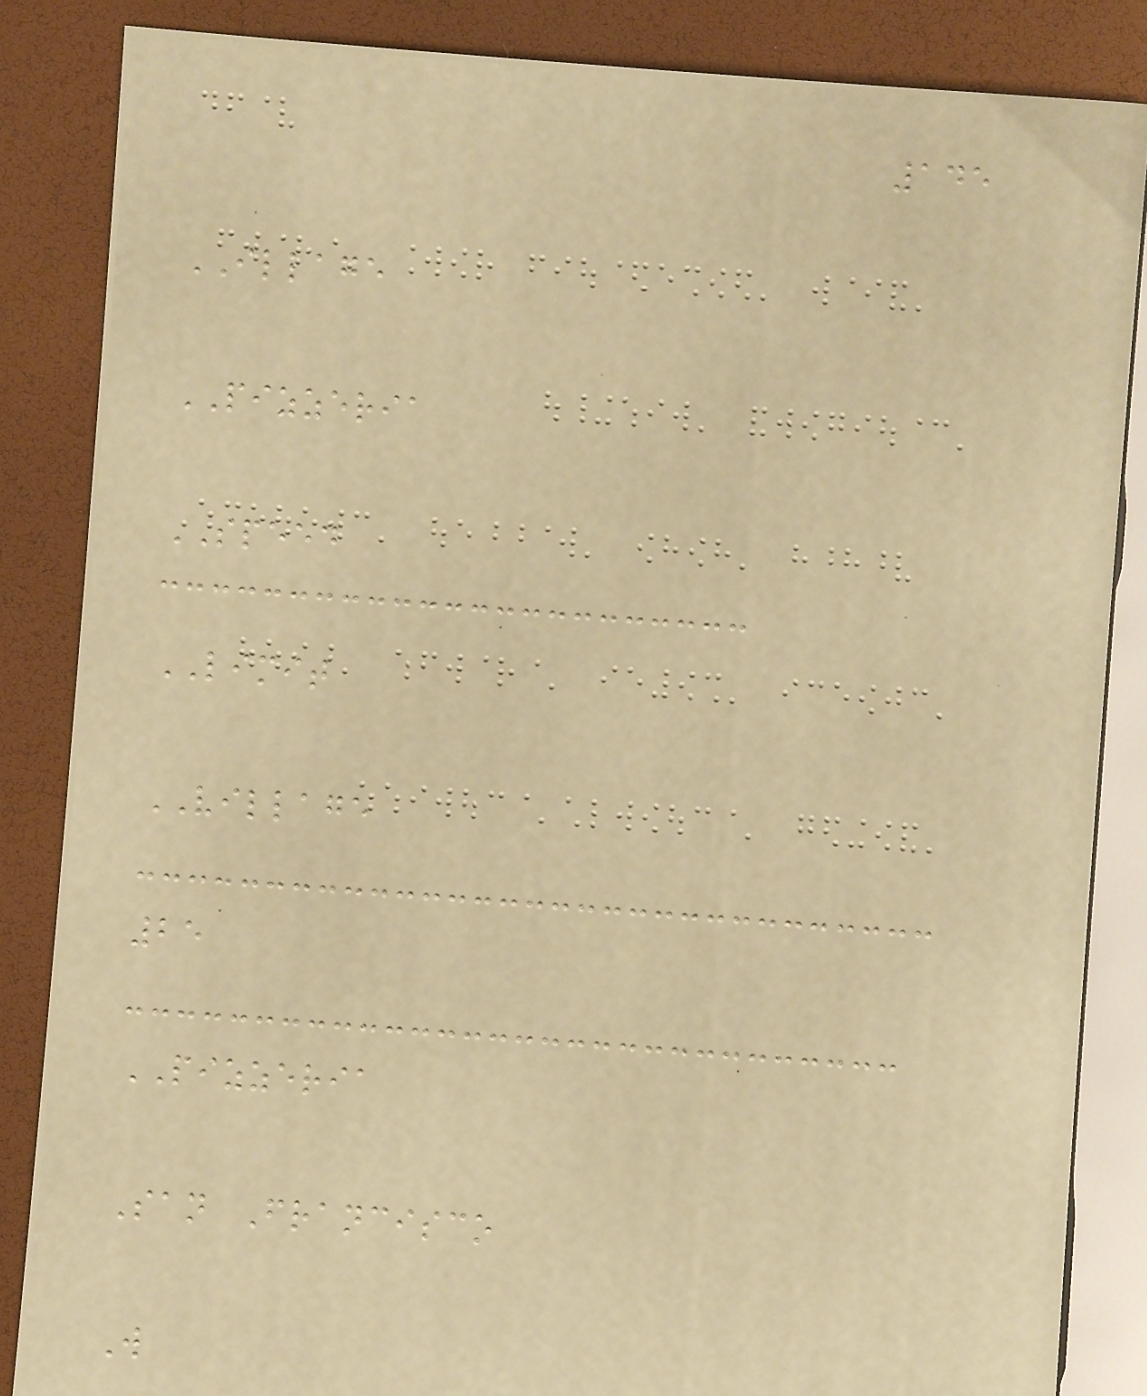145
ILLAGE
PIZZERIA
SPEED
LIMIT
VILLAGE
25
PIZZERIA
San Francisco
W
